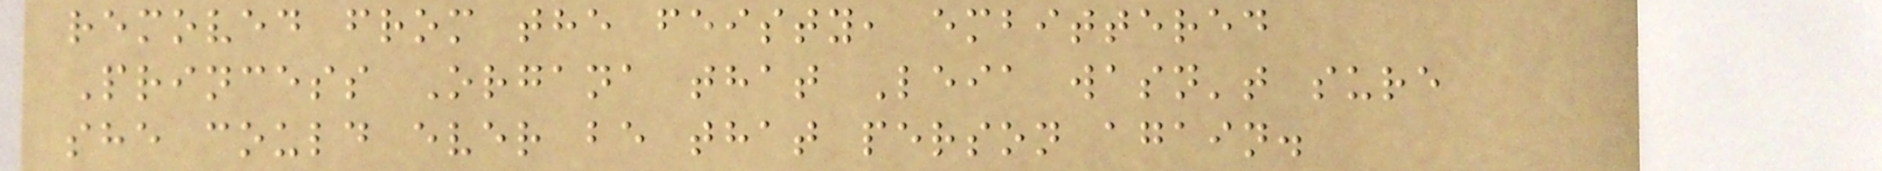removed from the feisty, embittered
Princess Organa that Leia wasn't sure
she could ever be that person again.
